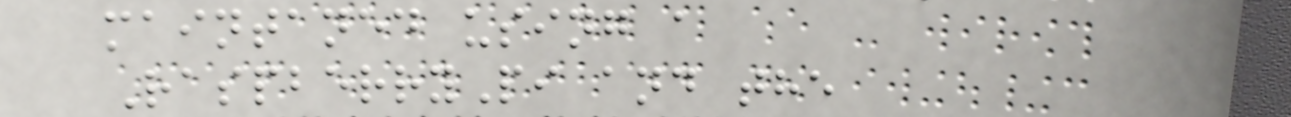maintaned using a
RaspberryPi and the
